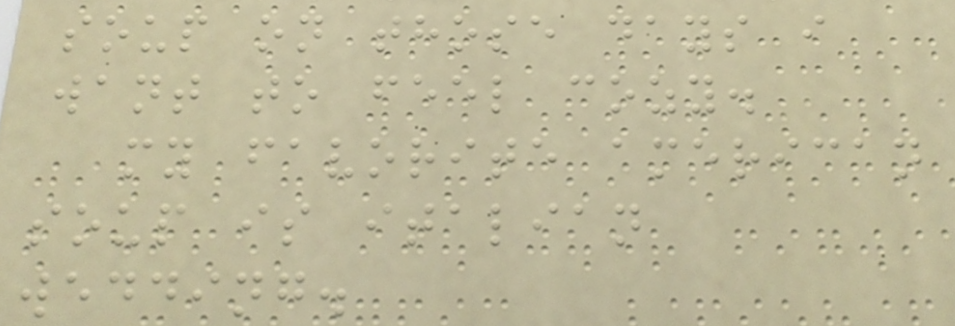soup on those days i
want to feel cozy.
my favorite american
soup is italian
wedding.
